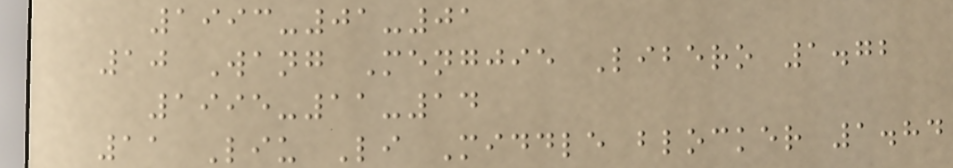1993-01-01
10 Wang Mengjie Libero 1.72
1995-11-14
11 Liu Li Middle blocker 1.84
